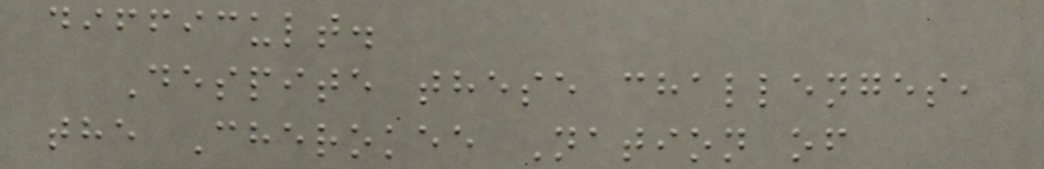difficult.
Despite these challenges,
the Cherokee Nation of
